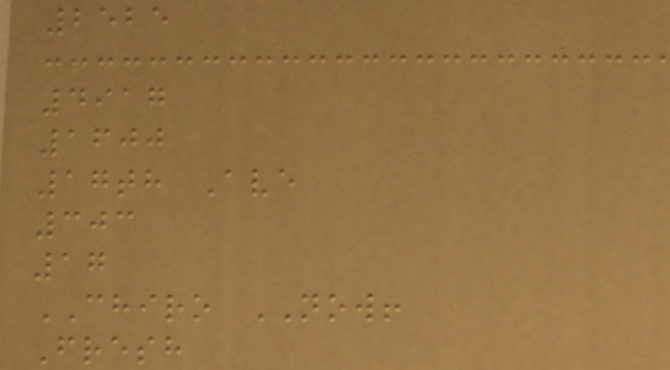2525
4917
1600
17th Ave
303
17
CHIRO NOW!
Fresh
